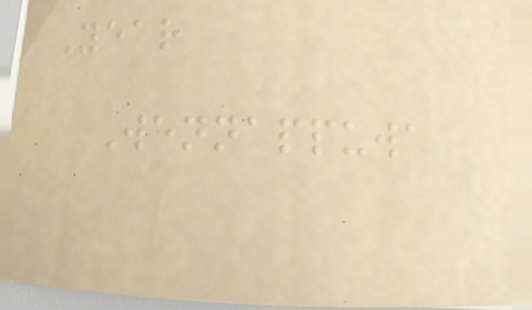Year
Wennappuwa
